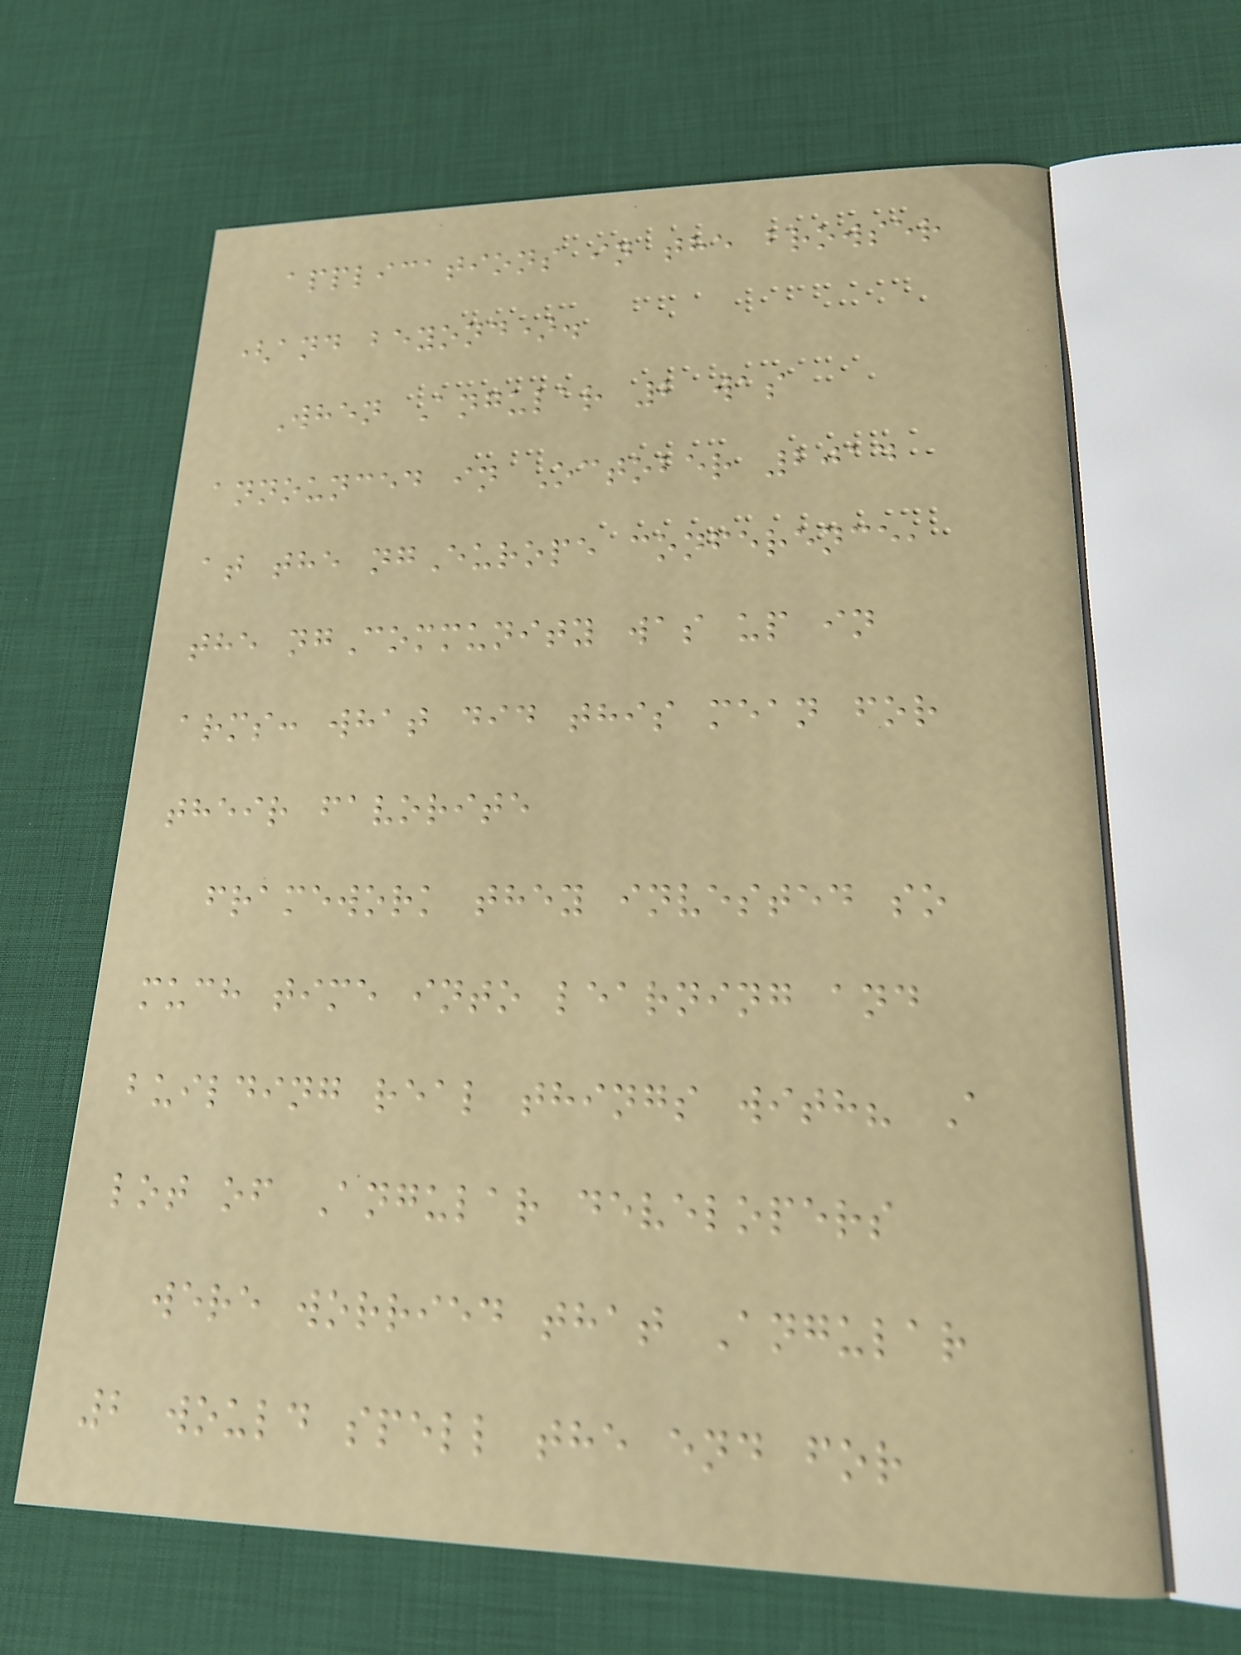applications in the browser
(and beyond).
When Angular 2 was
announced in October 2014
at the ngEurope conference,
the ngCommunity was up in
arms: what did this mean for
their favorite
framework they invested so
much time into learning and
building real things with? A
lot of Angular developers
were worried that Angular
2 would spell the end for
